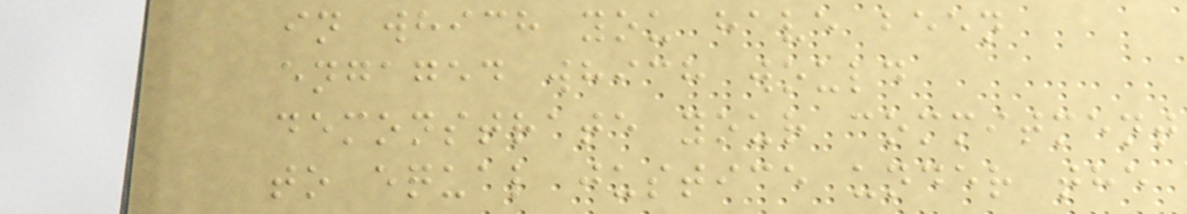in which you have been
engaged which would
demonstrate your commitment
to equal justice under the
